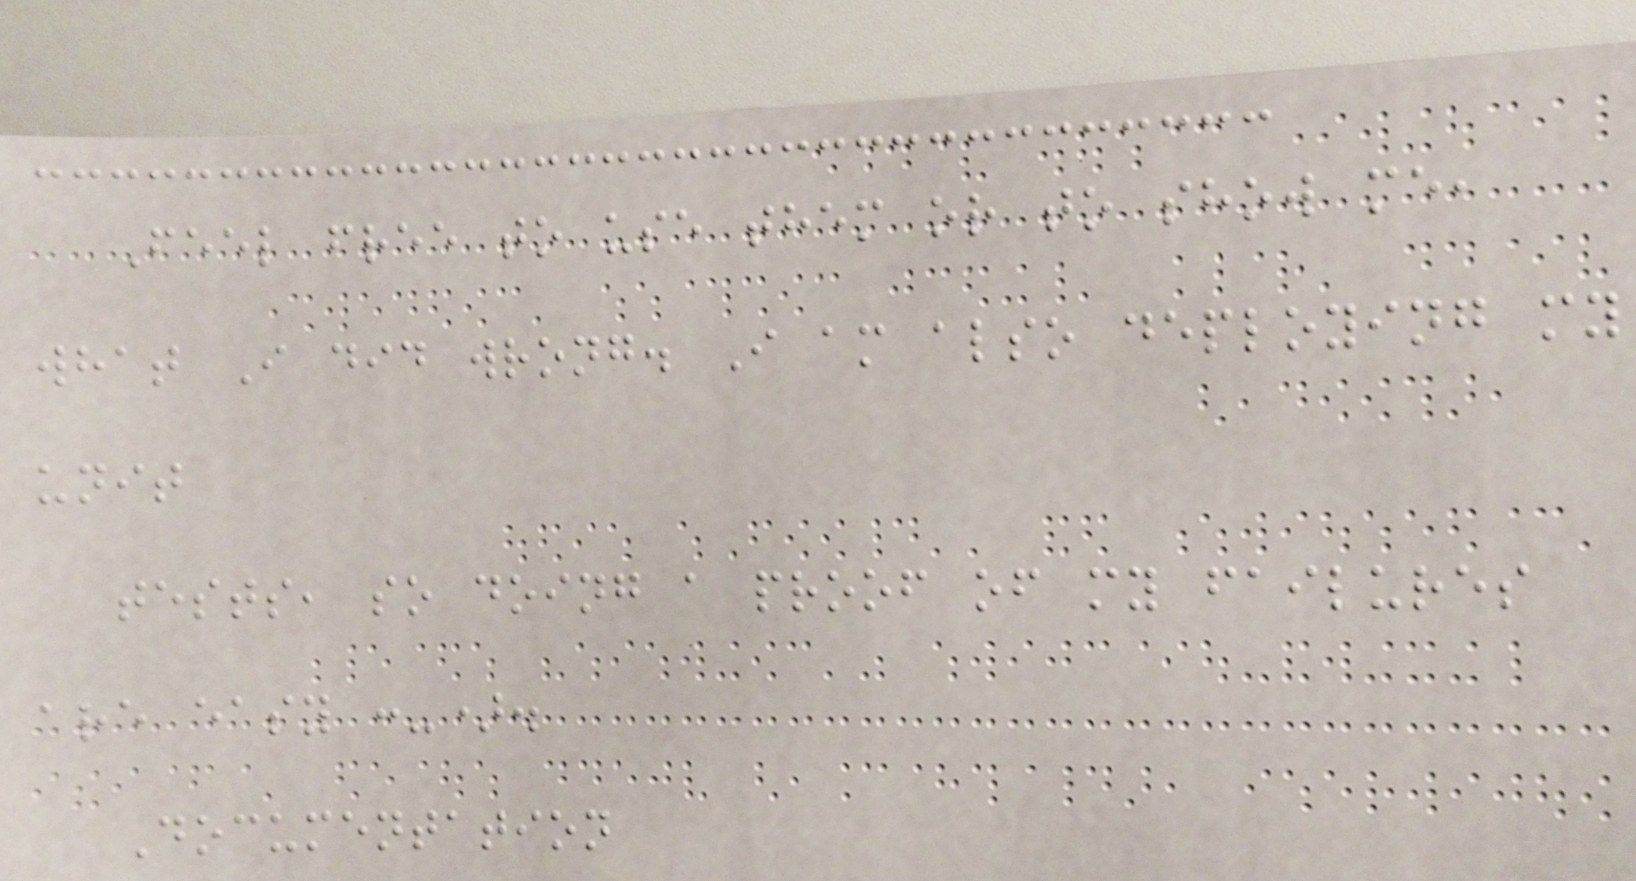Feel free to use them or to show me,
what I did wrong. I am also deploying my
unit
tests, so doing a proof of my failures
are easy :-).
Documentation
